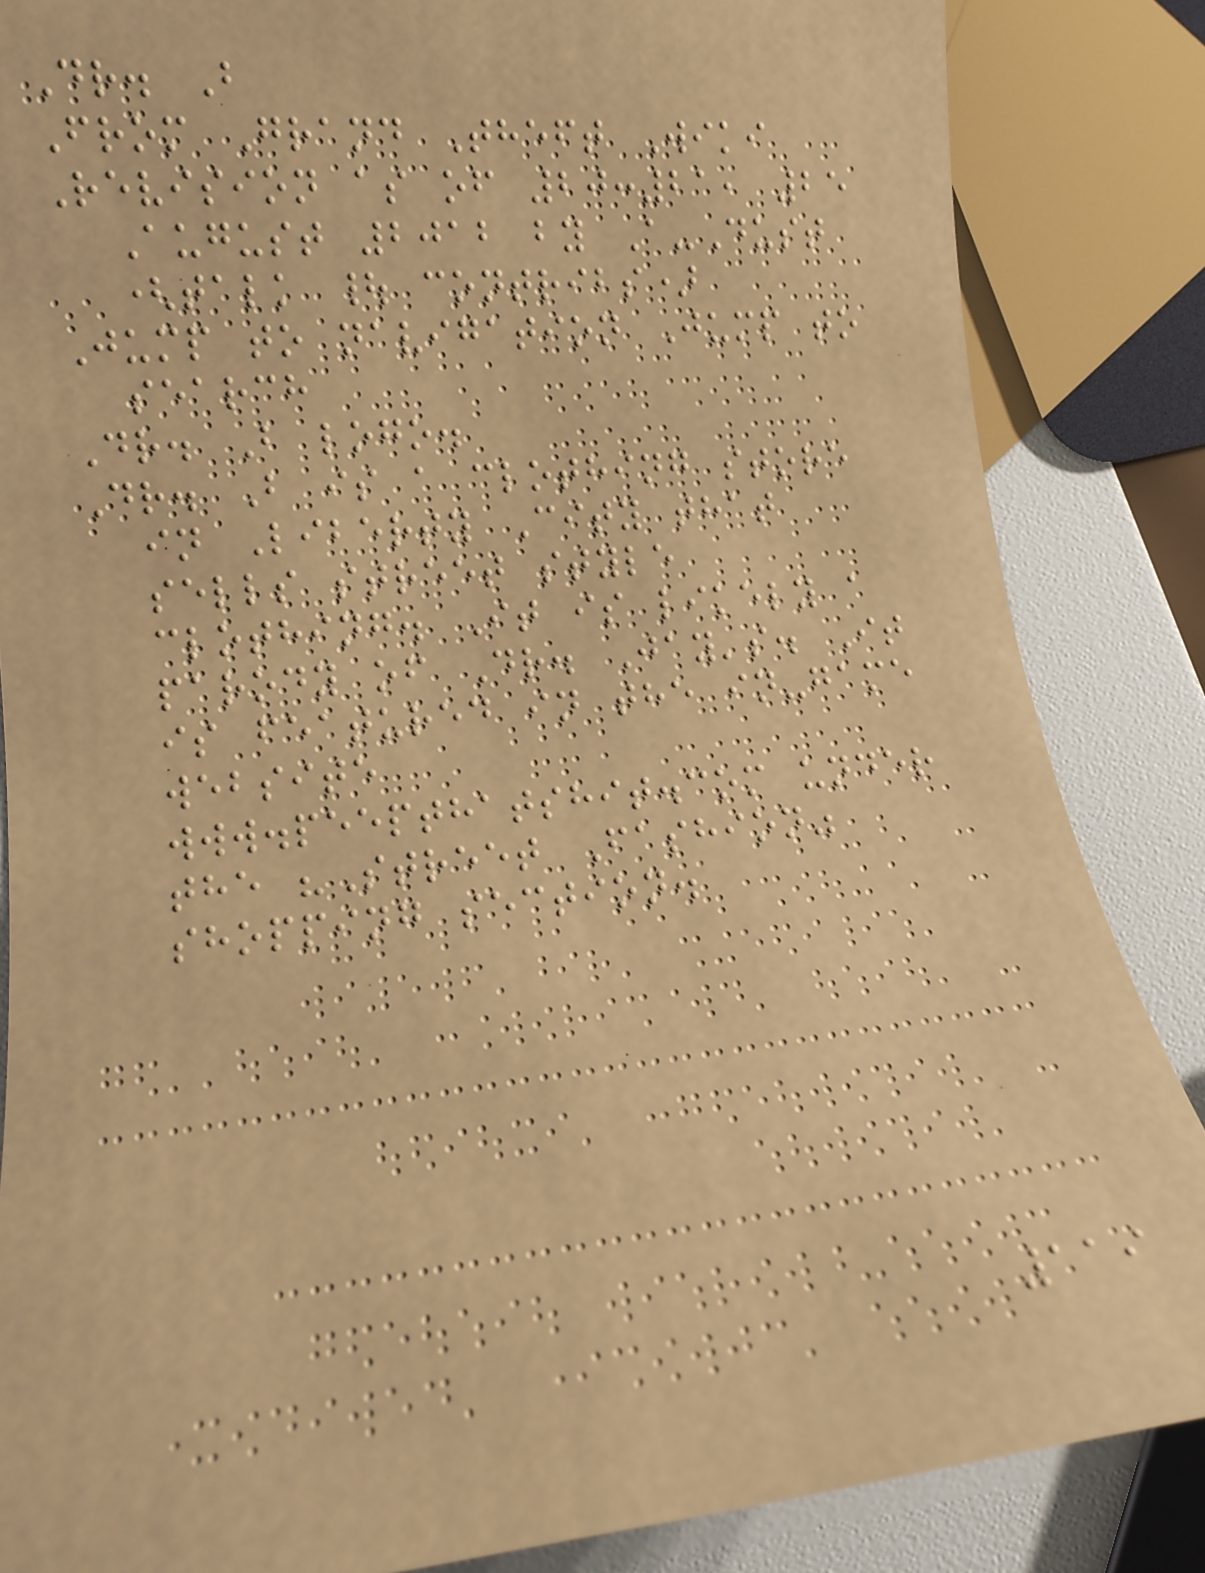Dr. B
From Grand Theft Wiki
Revision as of 20:21, 25
August 2012 by A-Dust
(talk | contribs)
Jump to navigation Jump to
search
Dr. B logo.
Dr. B is a clothing store
in Liberty City that
sells street style
clothing. It is likely a
parody of Dr. Jay's. It
is featured in the in-game
website
www.peepthatshit.com under
the "Street Fashion"
shopping section.
119
